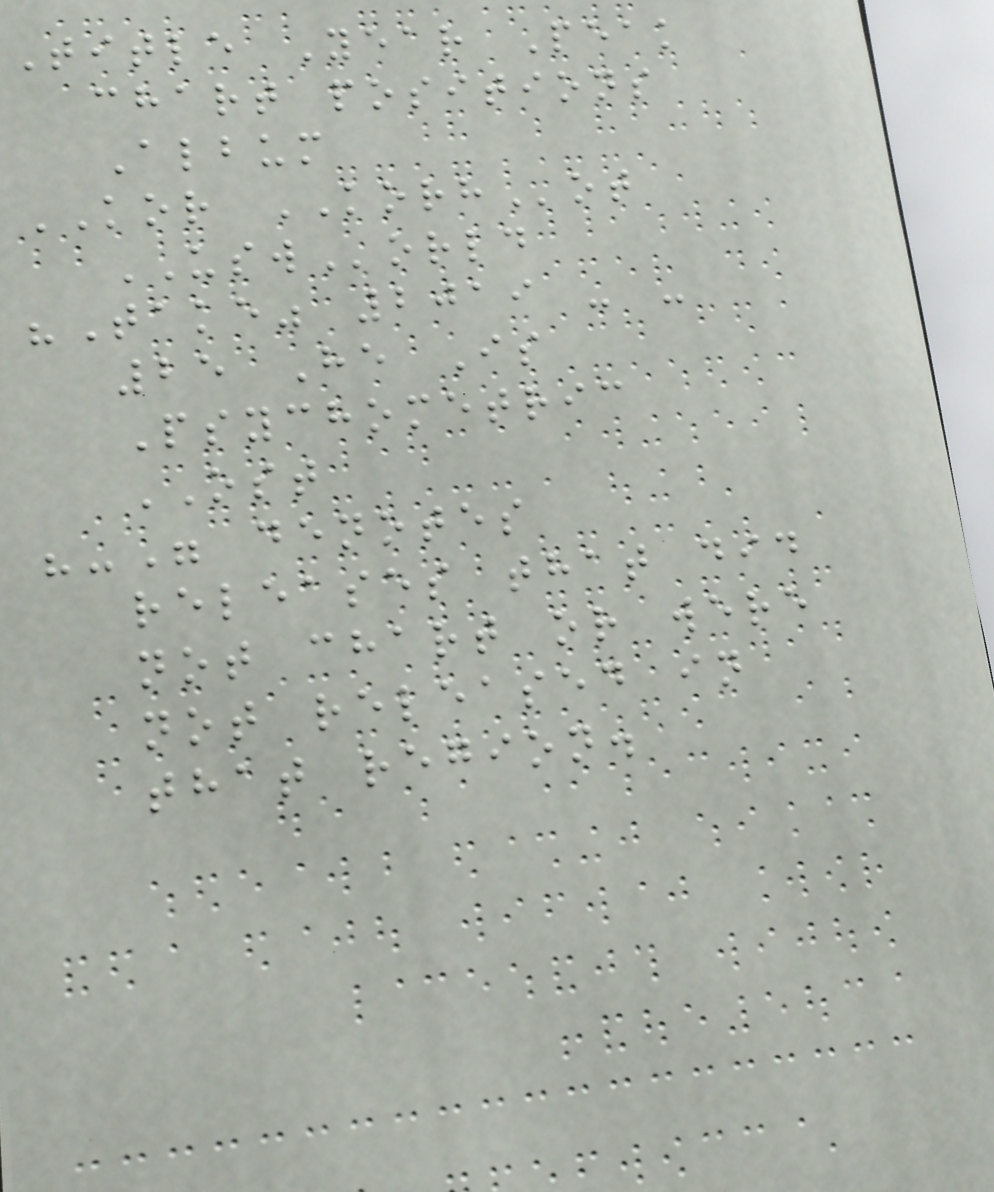Title Year Peak
chart positions
Album
KOR KORHot
USWorld
"Take" 2019 - -
25 He Is
Psychometric
OST
"-" denotes
releases that did
not chart or were
not released in
that region.
